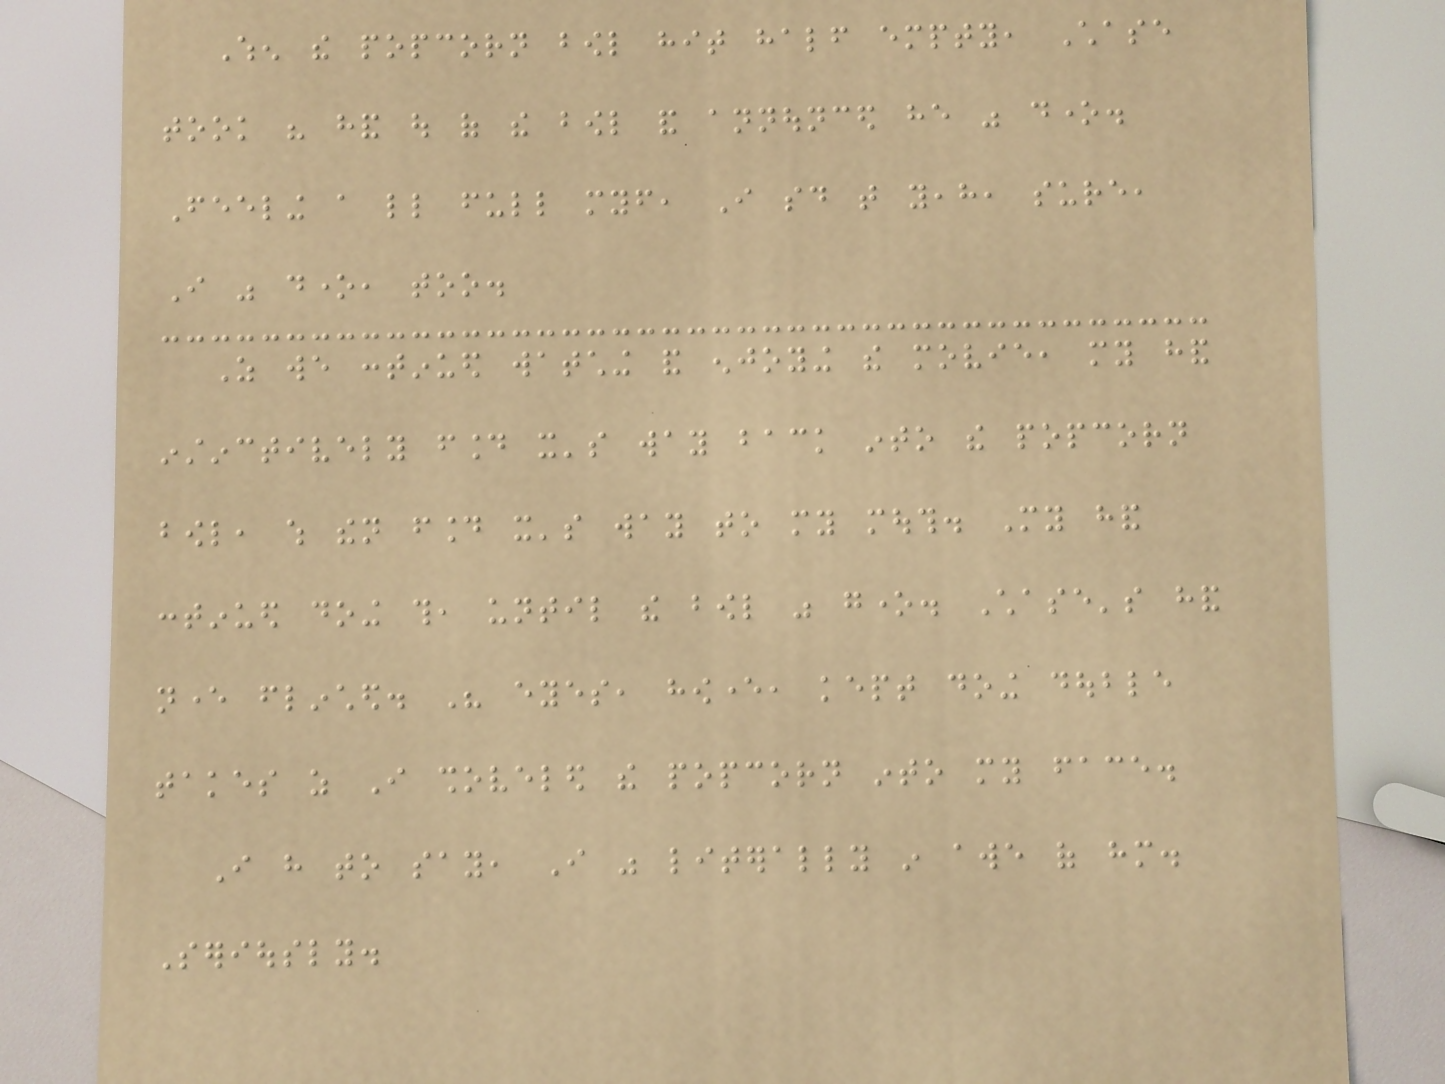When the popcorn bowl hit half empty, Chase
took his hand out of the bowl and announced he was done.
Feeling a little full myself, I said that yeah, sure,
I was done, too.
As we continued watching and enjoying the movie, my hand
instinctively found it's way back into the popcorn
bowl, which then found it's way to my mouth. My hand
continued doing this, until the bowl was gone. Chase's hand
never flinched. His eyes, however, kept doing double
takes as I shoveled the popcorn into my face.
I have to say, I was literally in awe of him.
Seriously.
